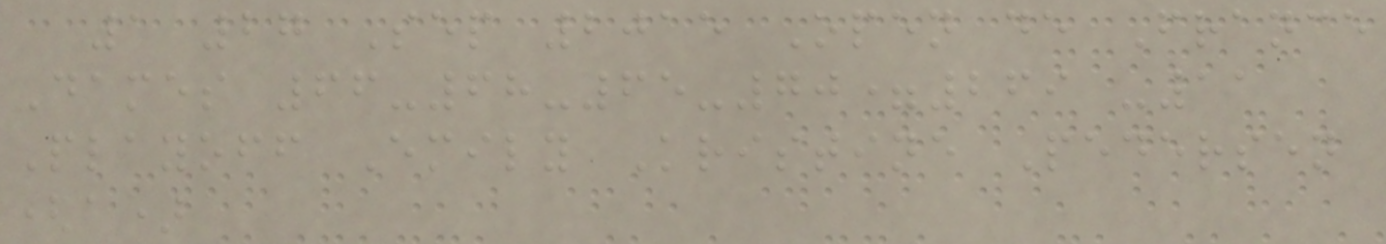1 27 Sep 2015 Open de France
Dames 66-68-65-70=269 -11
Playoff Emily Kristine Pedersen
(a)
